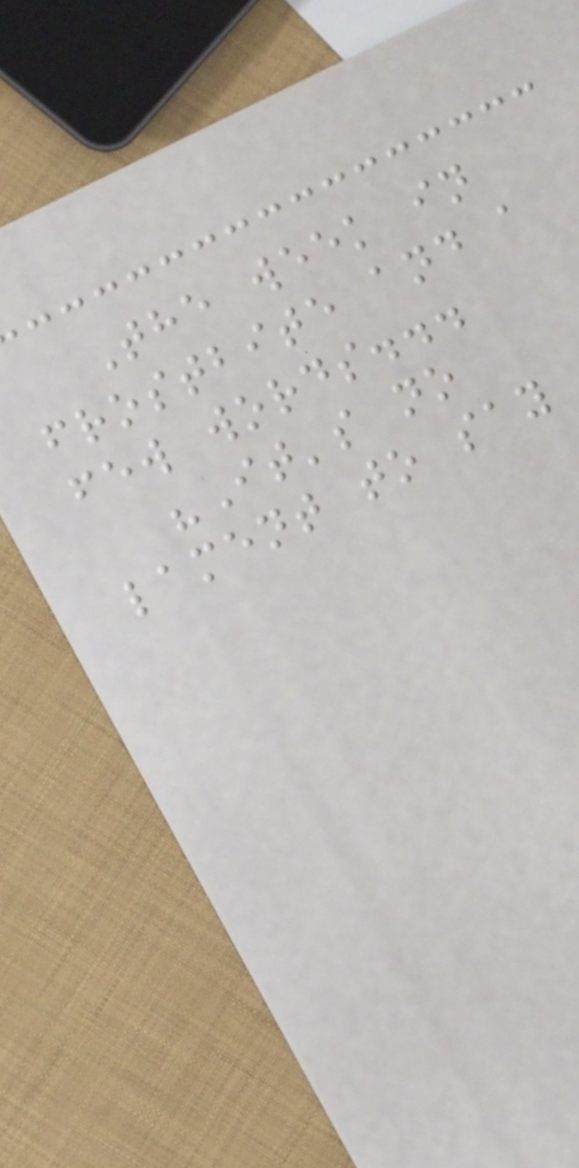The week in
frostbite and a
few words...
"It's no
lament to say
